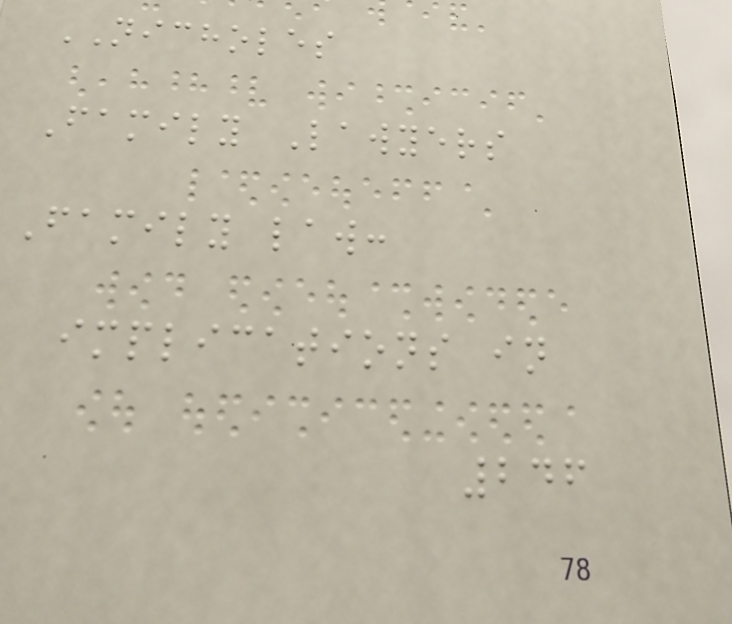NICHOLES
Family Lawyers
Family law:
implications in
246
